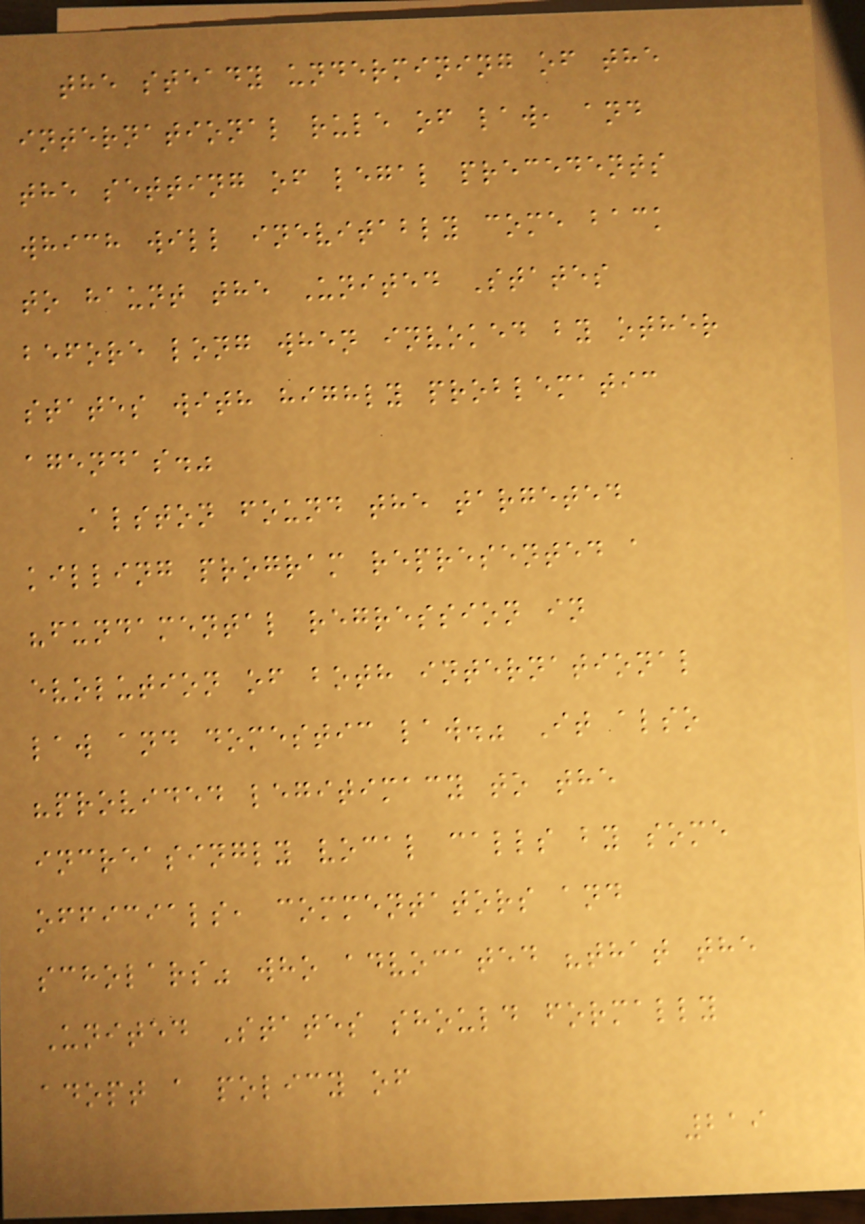the steady undermining of the
international rule of law, and
the setting of legal precedents
which will inevitably come back
to haunt the United States
before long when invoked by other
states with highly problematic
agendas."
Alston found the targeted
killing program represented a
"fundamental regression in
evolution of both international
law and domestic law." It also
"provided legitimacy to the
increasingly vocal calls by some
officials, commentators and
scholars" who advocated "that the
United States should formally
adopt a policy of
219
